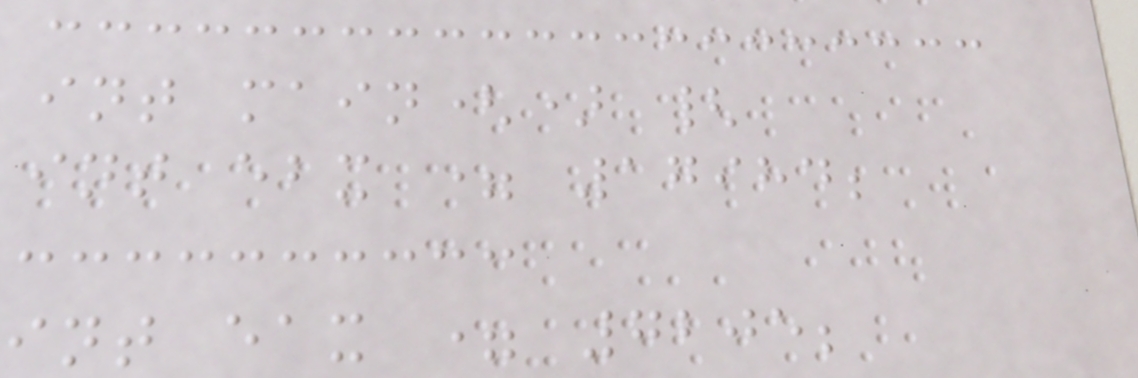int main() {
int ebx = 17984;
int eax = 7205;
